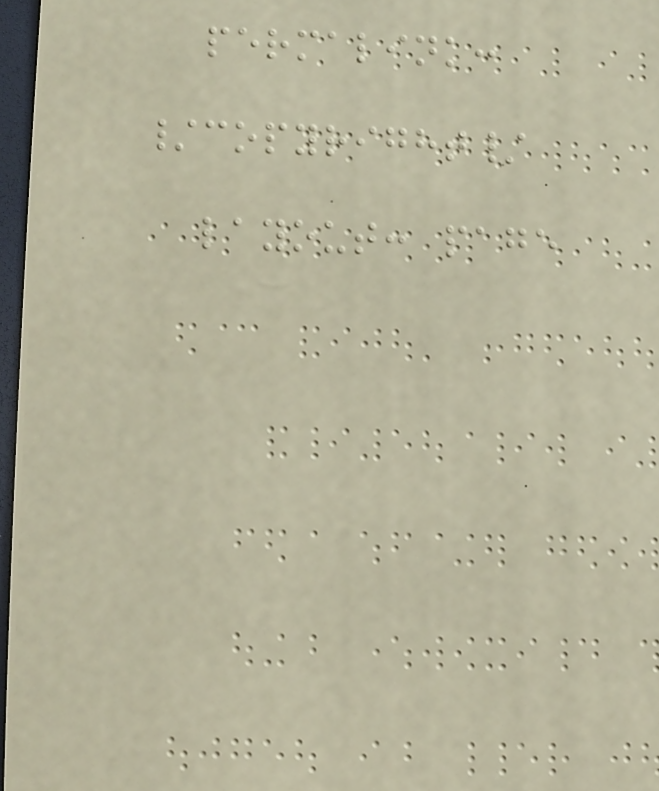permalink:
/copyright/
layout: page
